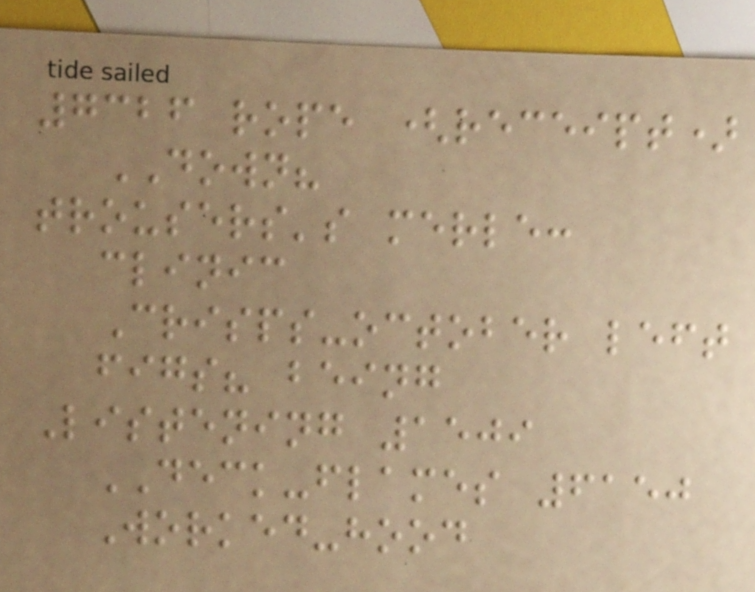7326 rope (receipt)
DOWN?
trousers's merle:
clinic
Crisps-october left
figs? being
Listening 1509
DECK-flames 6150
Worked-hood
